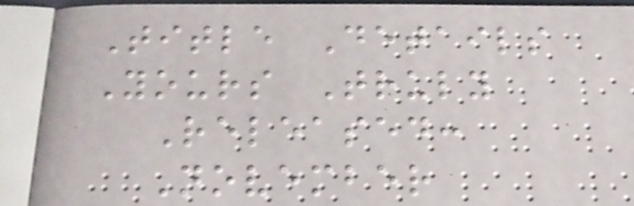Title Details
Yours Truly
Released:
November
